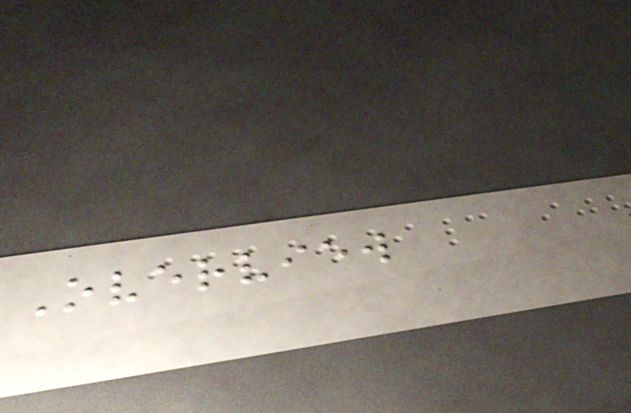Overview
